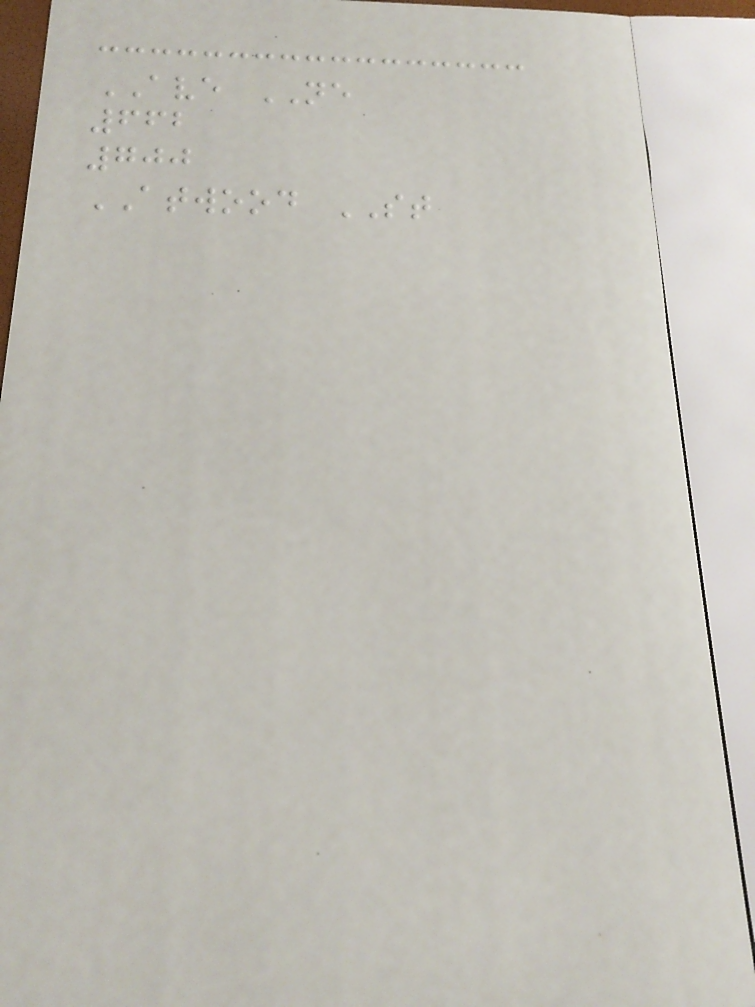AVE NE
662
700
ATWOOD ST
